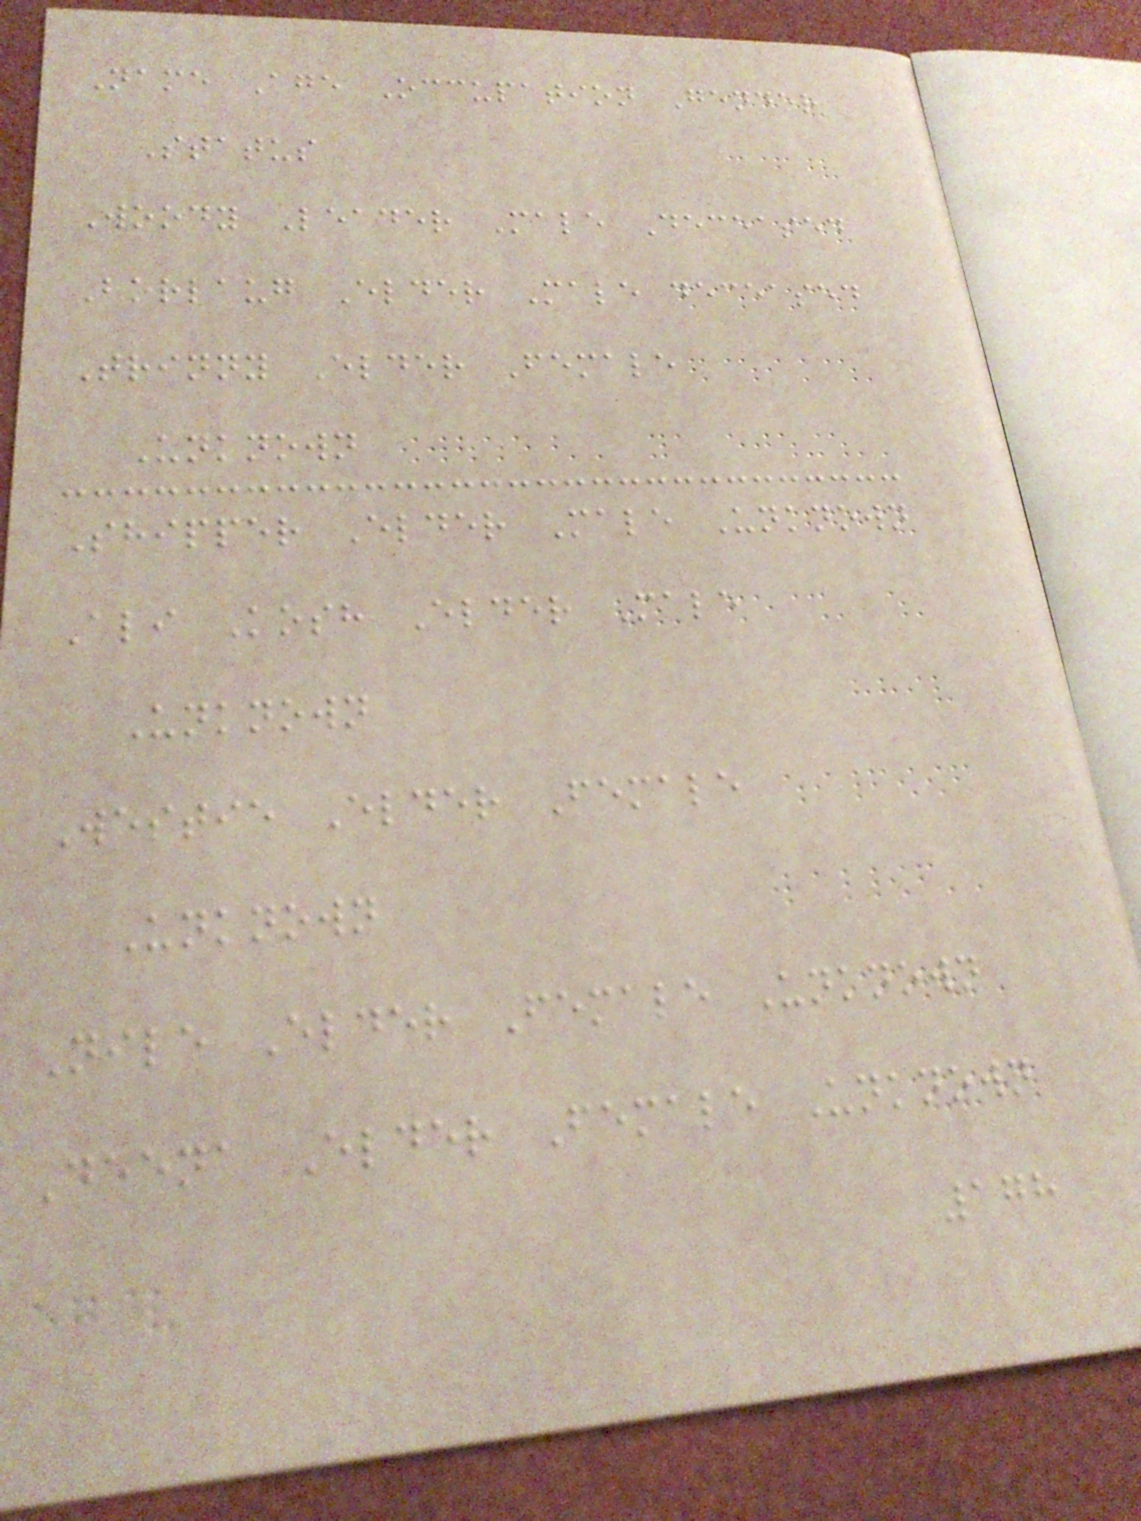Name Age Occupation Gender
Status
Woody Leader Male Deceased
Borlaug Elder Male deceased
Trinny Elder Female
Unknown
Shipper Elder Male Unknown
Ali Kosh Elder Male
Unknown
Westie Elder Female
Unknown
Nile Elder Female Unknown
Deena Elder Female Unknown
178
